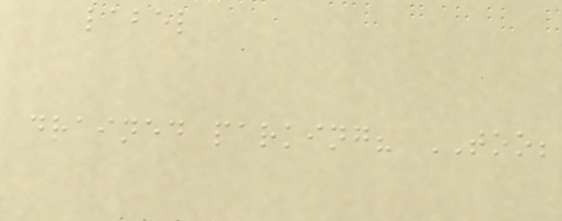label
drained parking? TOO;
